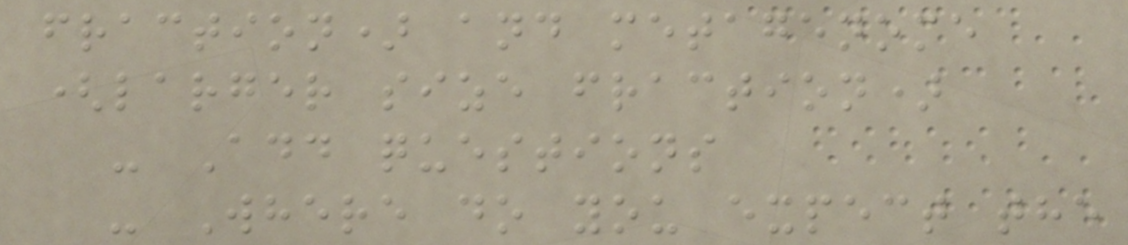fraction) and metagenome
(larger size fraction)
- Add questions
- Where do you expect the
